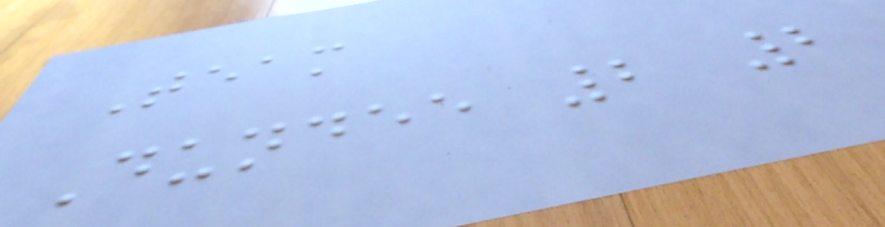Team
Dundee 2 2
